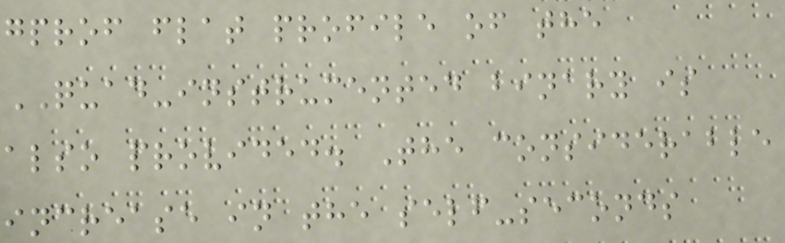gprof flat profile of the
QUAD-instrumented binary is
also provided. The considerable
increase in the self-seconds
